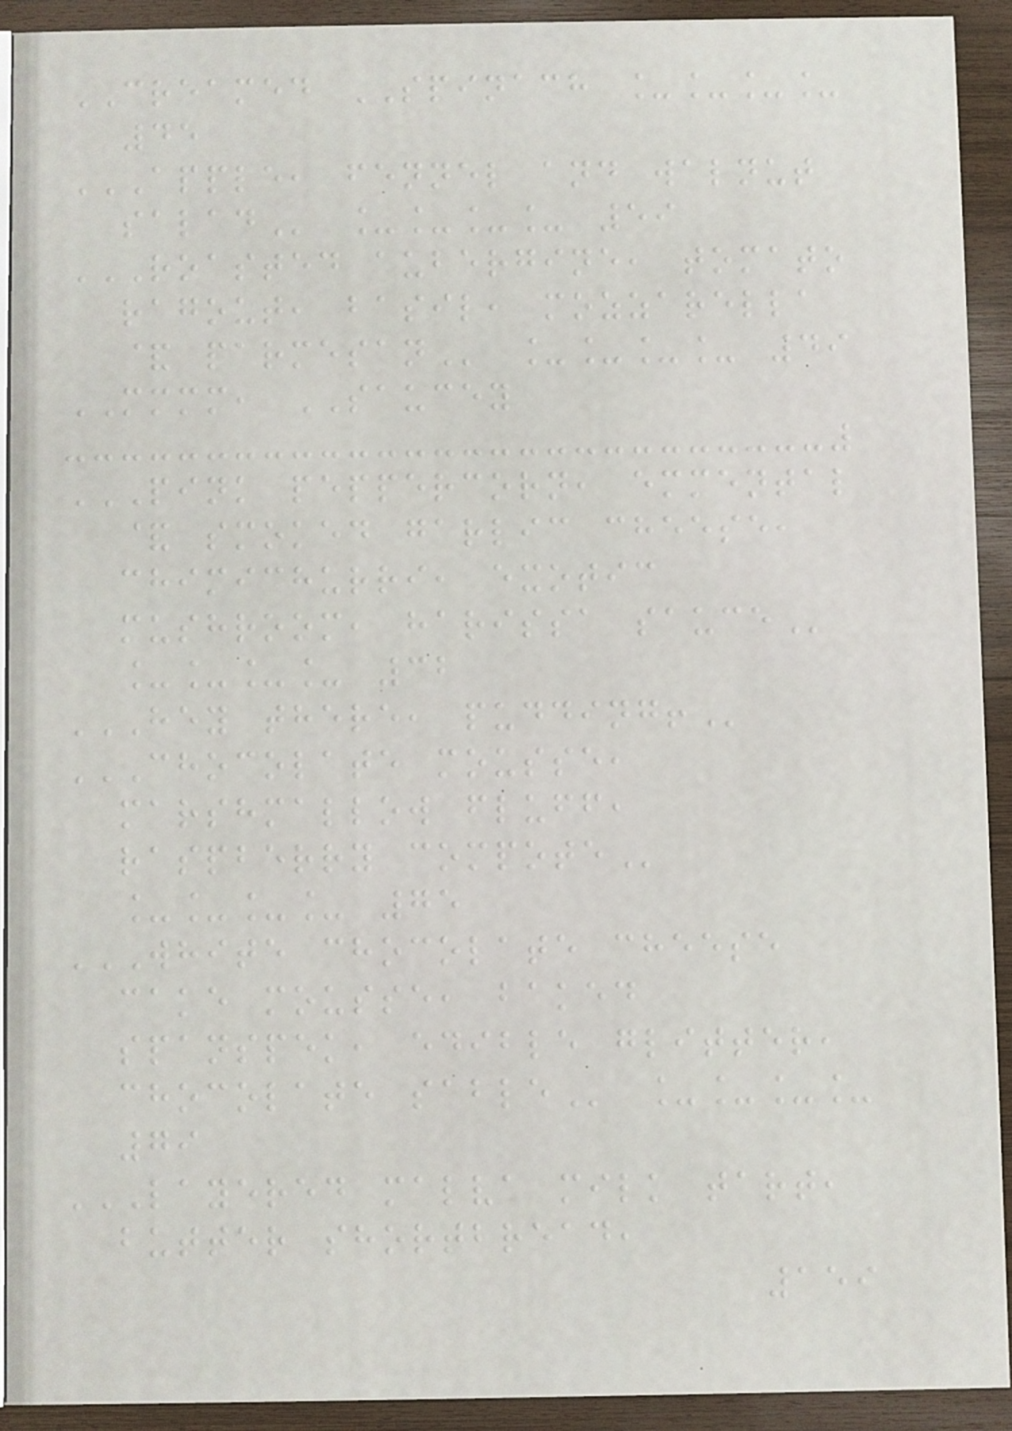CREAMED SPINACH ____
45
APPLE, FENNEL AND WALNUT
SALAD ____ 59
ROASTED AUBERGINE, TOMATO
RAGOUT, BASIL, MOZZARELLA
& PARMESAN ____ 49
MMMM, SAUCEY
PINK PEPPERCORN, EMMENTAL
& SMOKED GARLIC CHEESE,
CHIMICHURRI, EXOTIC
MUSHROOM, HARISSA SAUCE
____ 32
HEY THERE, PUDDING!
CHOCOLATE MOUSSE,
MARSHMALLOW FLUFF,
RASPBERRY COMPOTE
____ 75
WHITE CHOCOLATE CHEESE
CAKE MOUSSE, BAKED
SPANSPEK, EDIBLE GLITTER,
CHOCOLATE SABLE ____
79
LAYERED MALVA MILK TART,
BUTTER SHORTBREAD,
159
